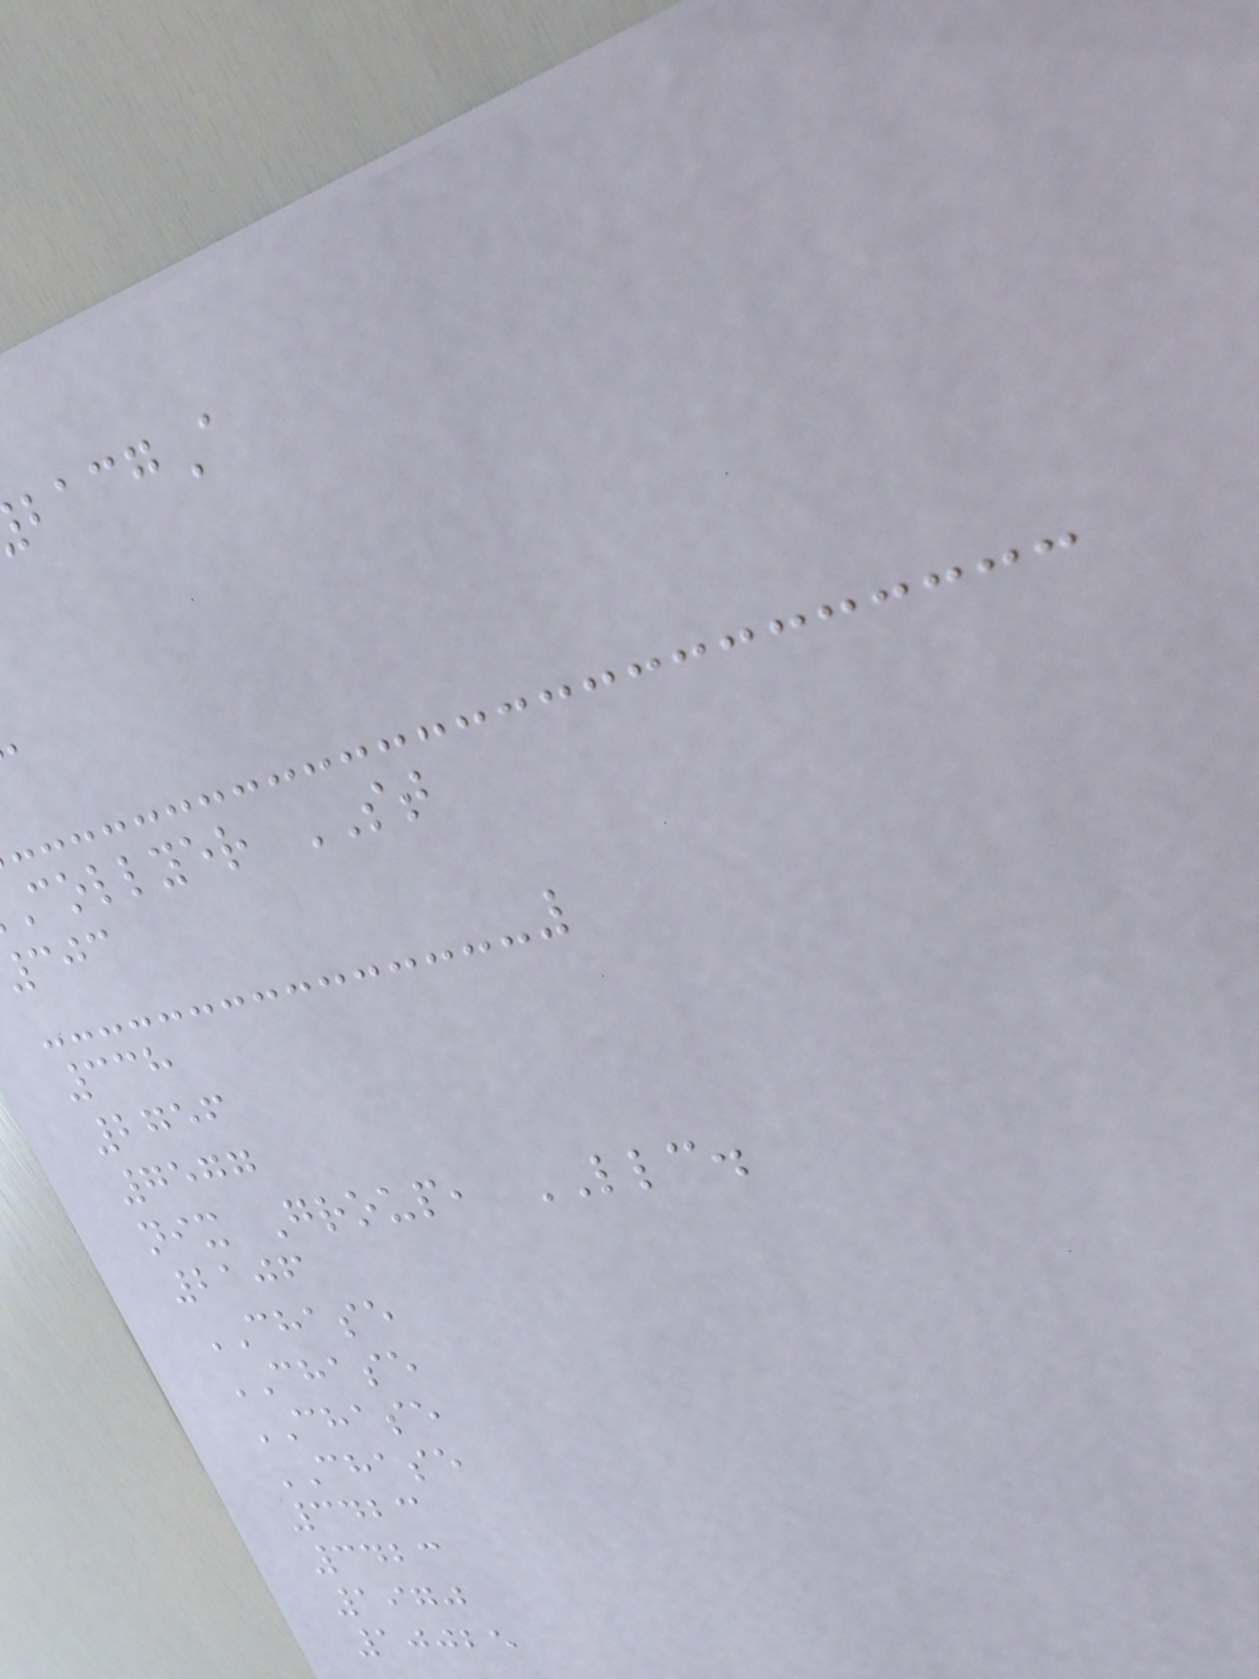collyer ST
338
2756
7577
nix Group, LLC.
2106
CHASE
CHASE
CHASE
CHASE
3423
3423
1970
10025
